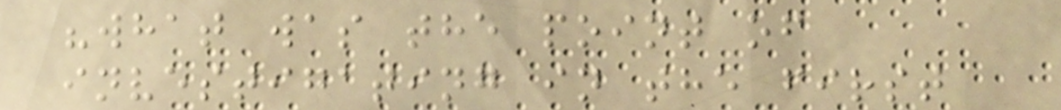"what was the point of
investigating in the first
